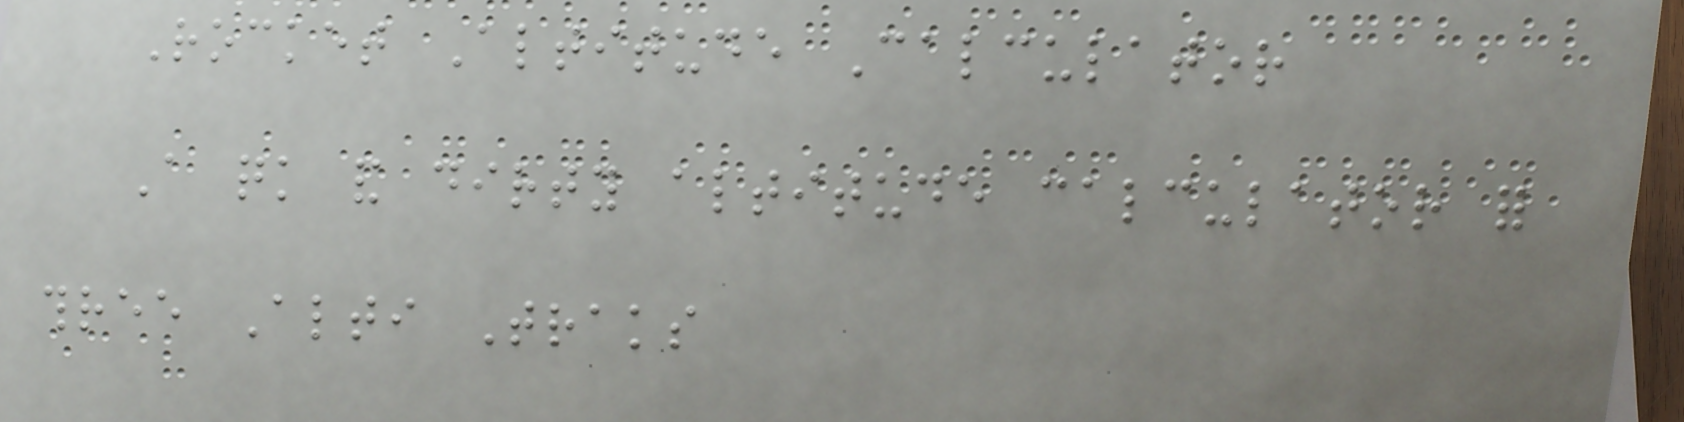Rocket Altitude Calculator
A quick and dirty altitude calculator for
three Alti Traks
